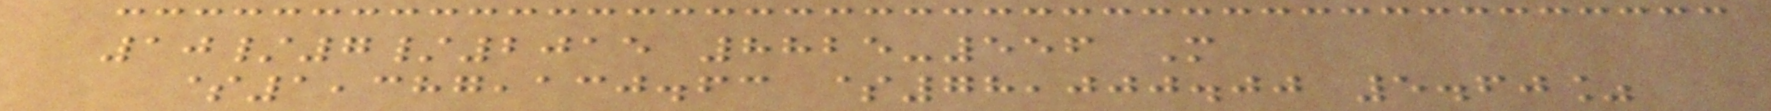10/7/2015 8825-556 M
$1,387,130.63 $78,000.00 5.60%
